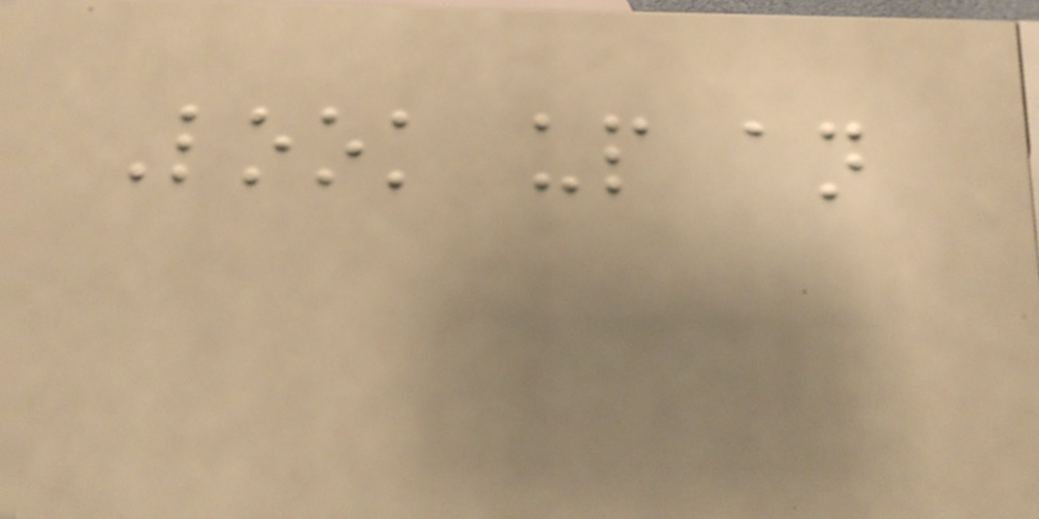Look up an
